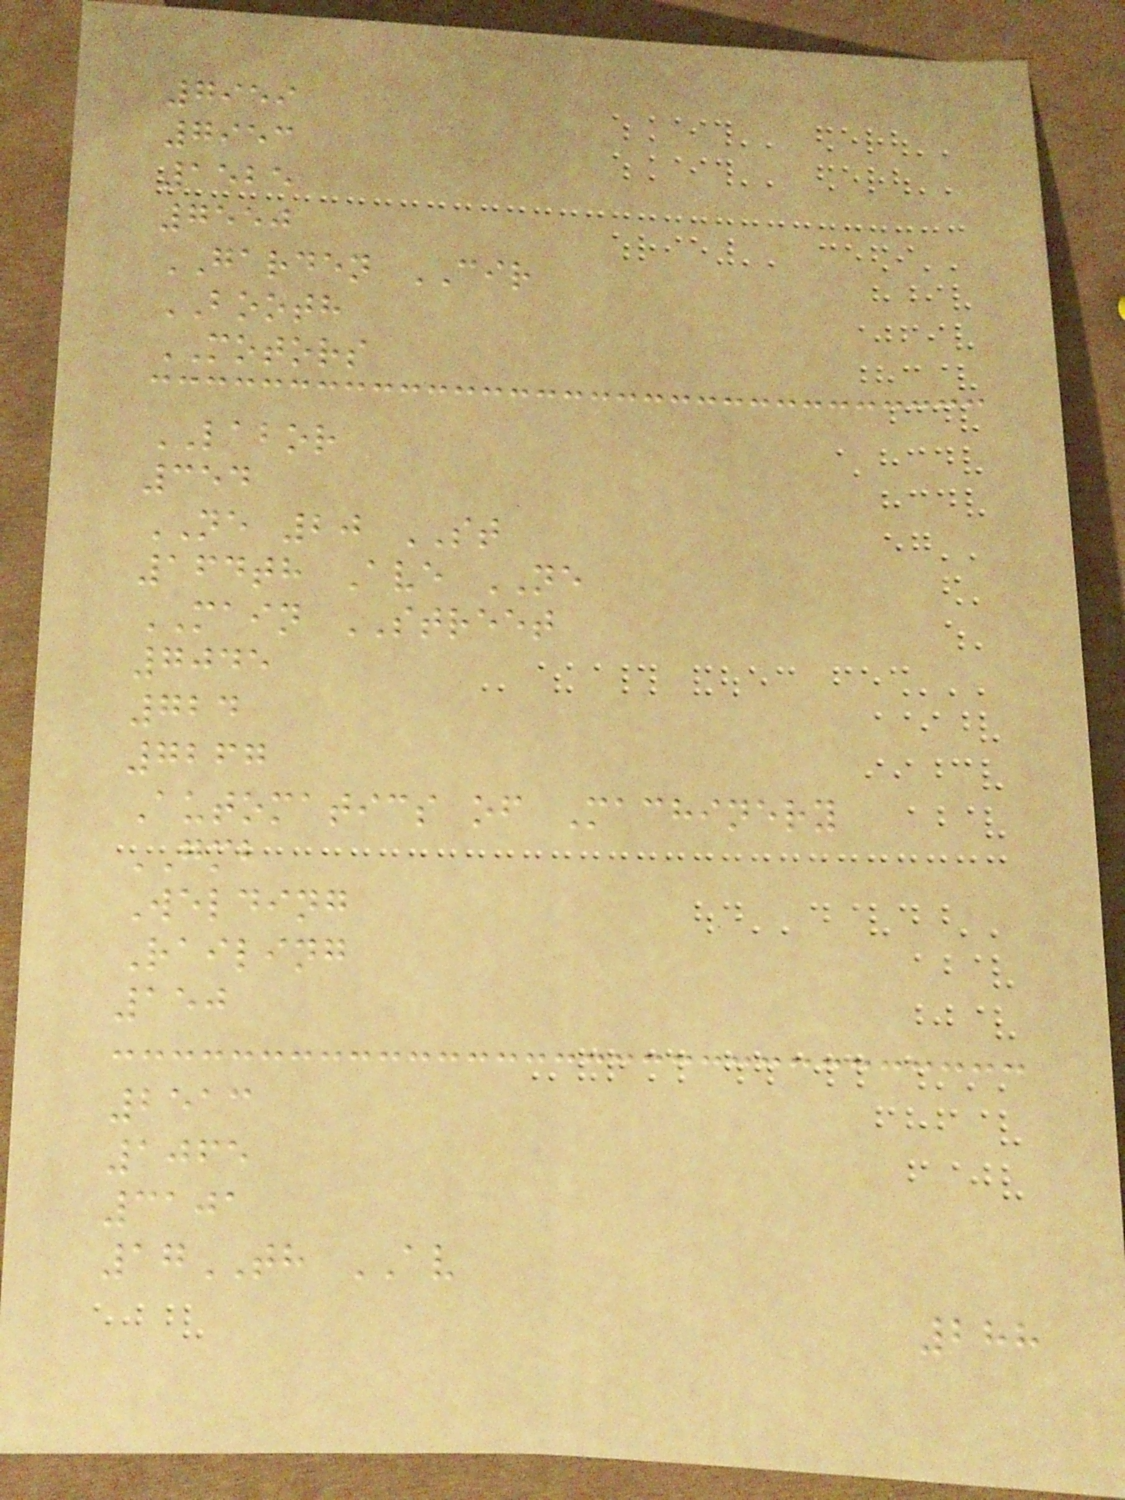7959
7953
1525
7550
GARDEN CIR
BOOTH
MOTORS
LABOR
354
NE 20 ST
164th Ave NE
MAIN STREET
7045
724
7267
Automatics of Machinery
GMB
Welding
Railing
150
2513
1065
3101
17TH AV
288
